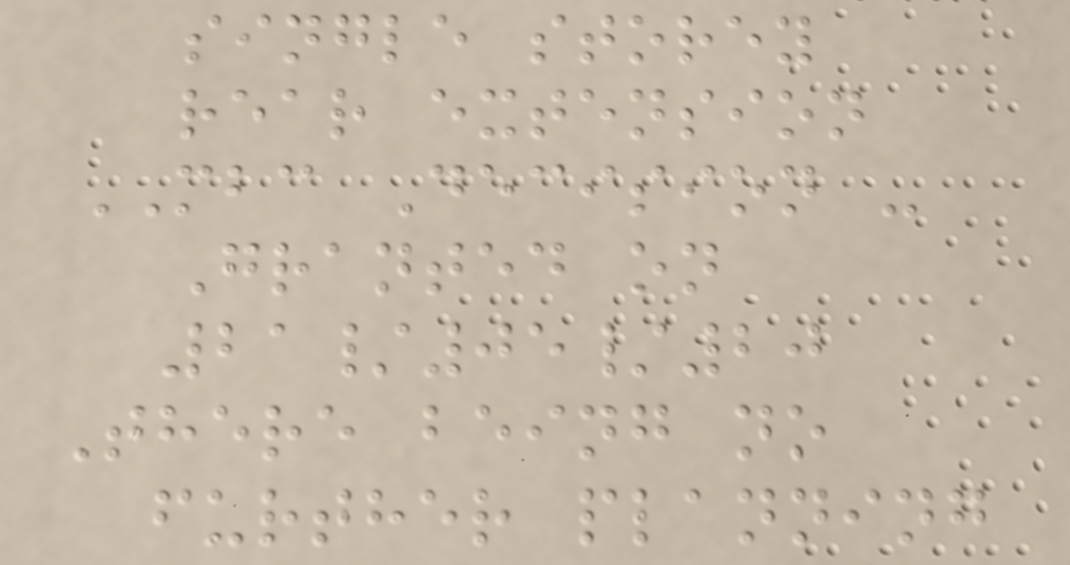single storey
rear extension
MBC Decision -
Granted on
21/05/20
There being no
further planning
